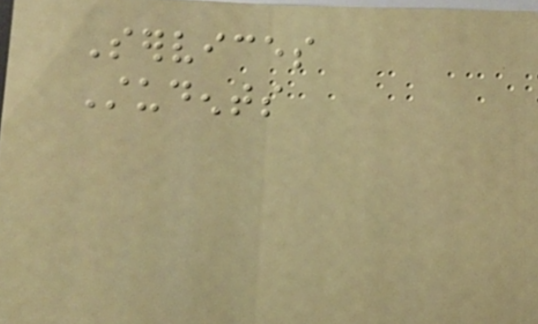Services
Students
